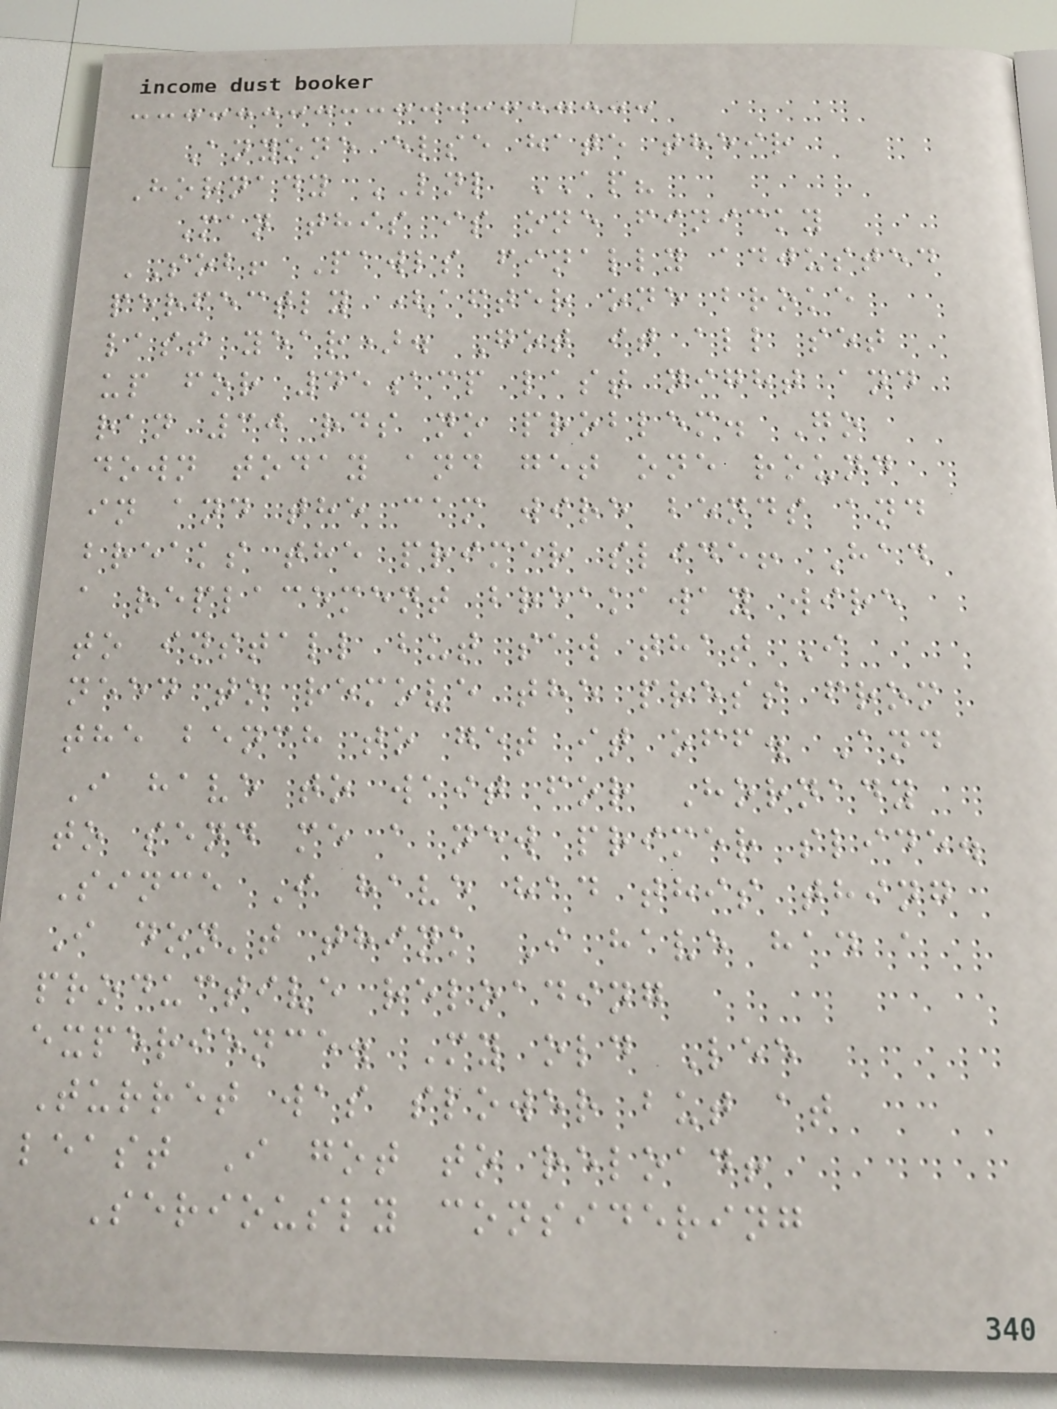Anyone else hate their
Hornady LNL AP?
Man this is one finicky
SOB! Pawls finally adjusted
perfectly (after one broke
last year). Got it all set
up for 45acp last night and
ran 30 rds no problem. Go
down today and get one round
in and the cam wire bends and
breaks the primer slide! Had
a replacement breakaway wire
to install but saw that I
need to remove the press from
the bench to get it off. And
I have to wait for Hornady
to send me a new primer slide.
Since I have had this thing
I don't think I have had a
productive reloading
experience. My old Lee
Turret was slower but at
least I got to reload!
Seriously considering
